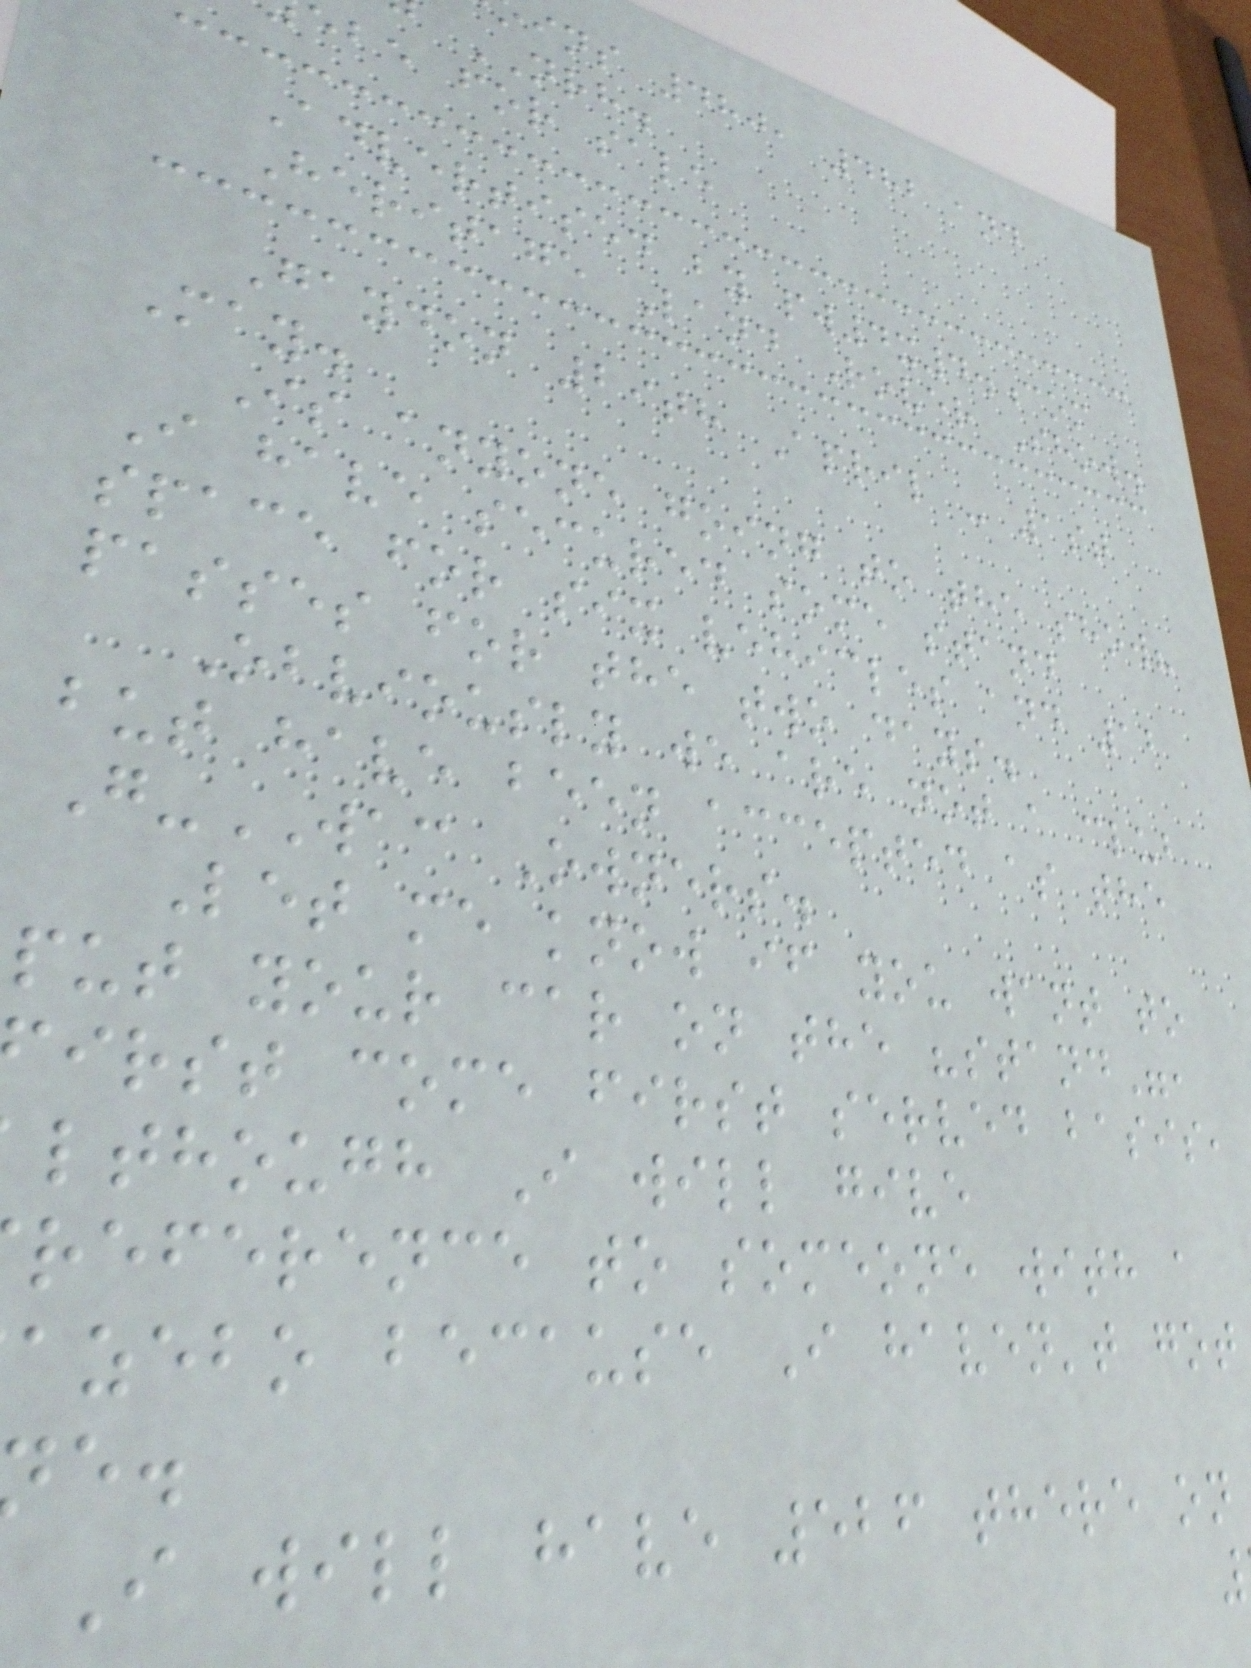ins 480, 482 and
NRH.
ebe for sale
Advertised by pw4x4.com
Heritage Land Rover Show.
Gaydon 29th April - 1st
May.
Is anyone going to the show?
I have secured some stand
space for six vehicles and 12
passes for the two days.
Obviously we are not a club
but have been accepted as the
G-WAC Owners.
Let me know if you want to
put your car on the "stand",
irst come first served basis,
lthough I will give
reference to someone with a
azebo because I haven't got
I will have 526 there on
